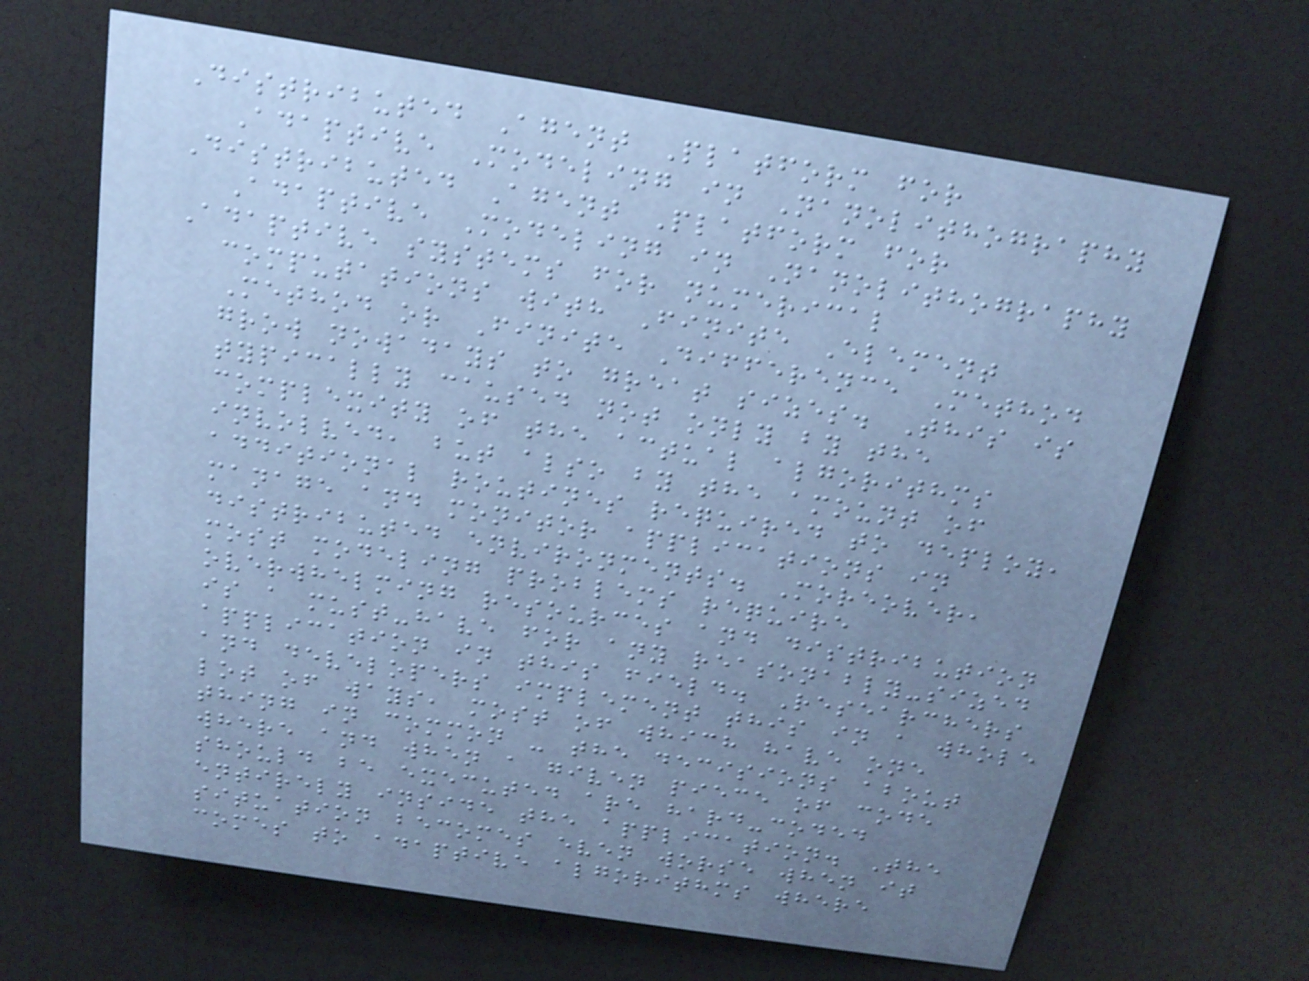Distributed Agent Platform for
Adaptive Modeling in Nanolithography
Distributed Agent Platform for
Adaptive Modeling in Nanolithography
Adaptive systems for numerical
computations with Finite Element
Method or Finite Difference Method
grow nowadays to great sizes. This is
typically caused not only by the
complexity of the actual algorithms
involved, but also by the amount of
additional routines required to deploy,
manage and monitor applications in
distributed environments. Moreover,
most modeling problems require
overwhelming resources and distribution
is a must-have for any reasonably-sized
application in this field. Researchers
and developers implement this in a whole
lot of ways, most of which have one
thing in common - the decisions about
where and when a given piece of code
should be executed are hard-coded
entirely inside the application. The
situation becomes even worse when it
comes to adaptive algorithms where
